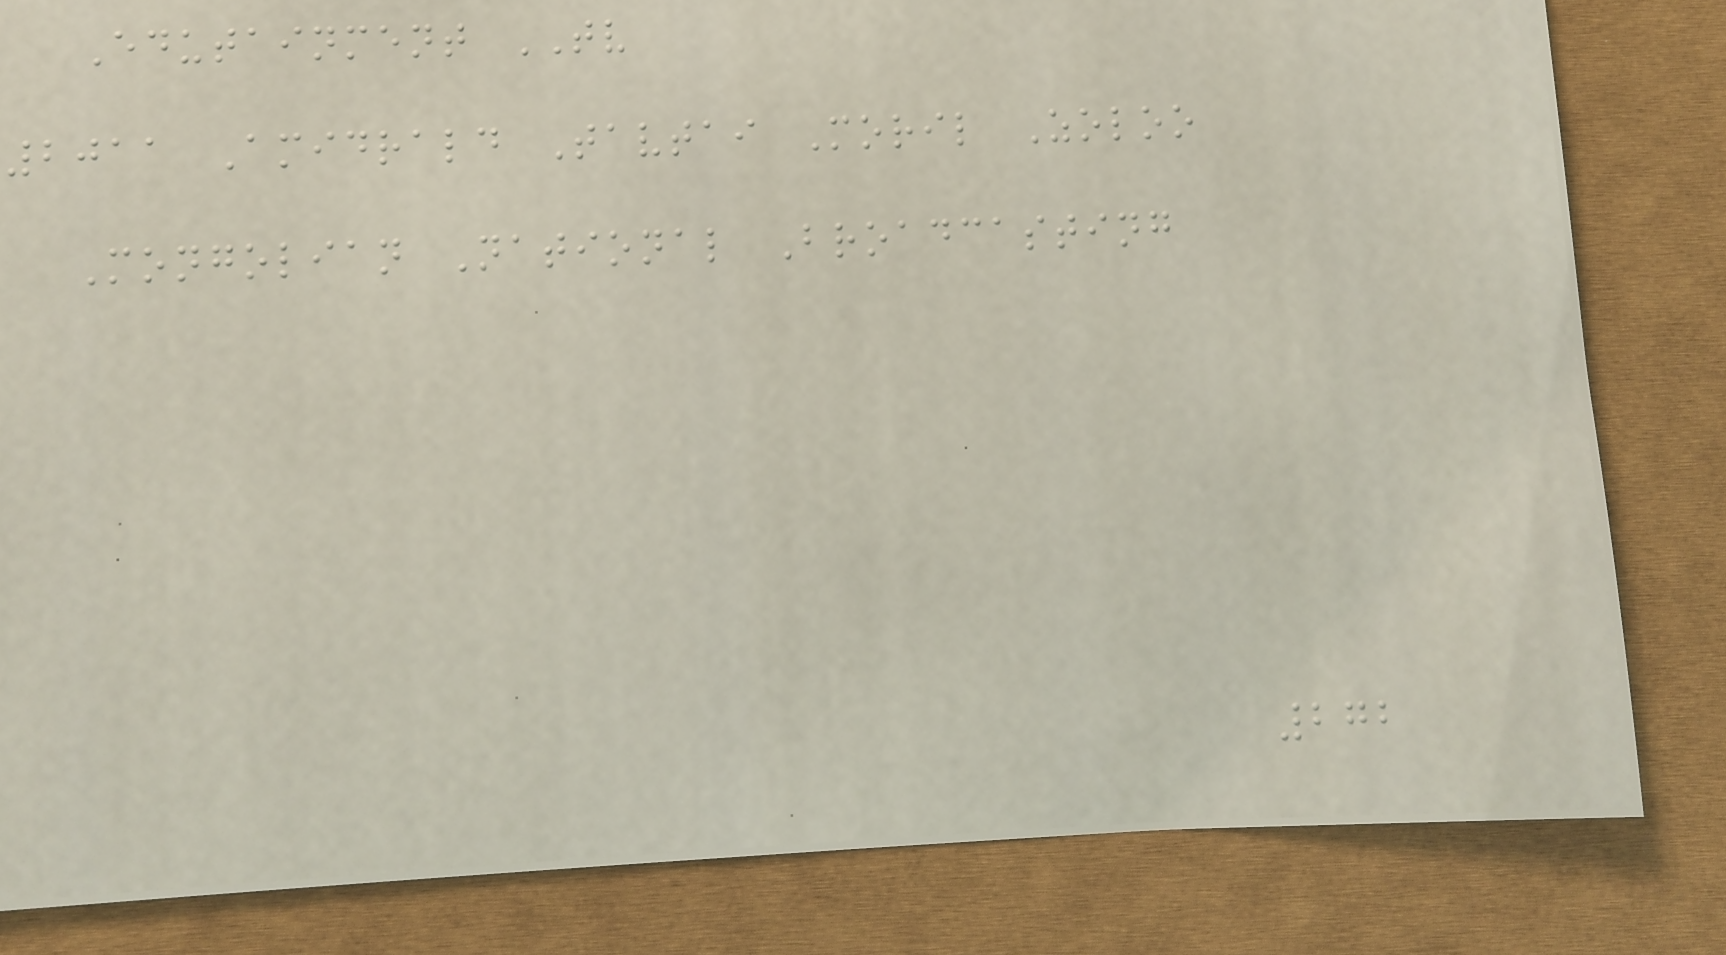Edutainment TV
2011 Amidrald Tavtai Moril Zoloo
Mongolian National Broadcasting
272
